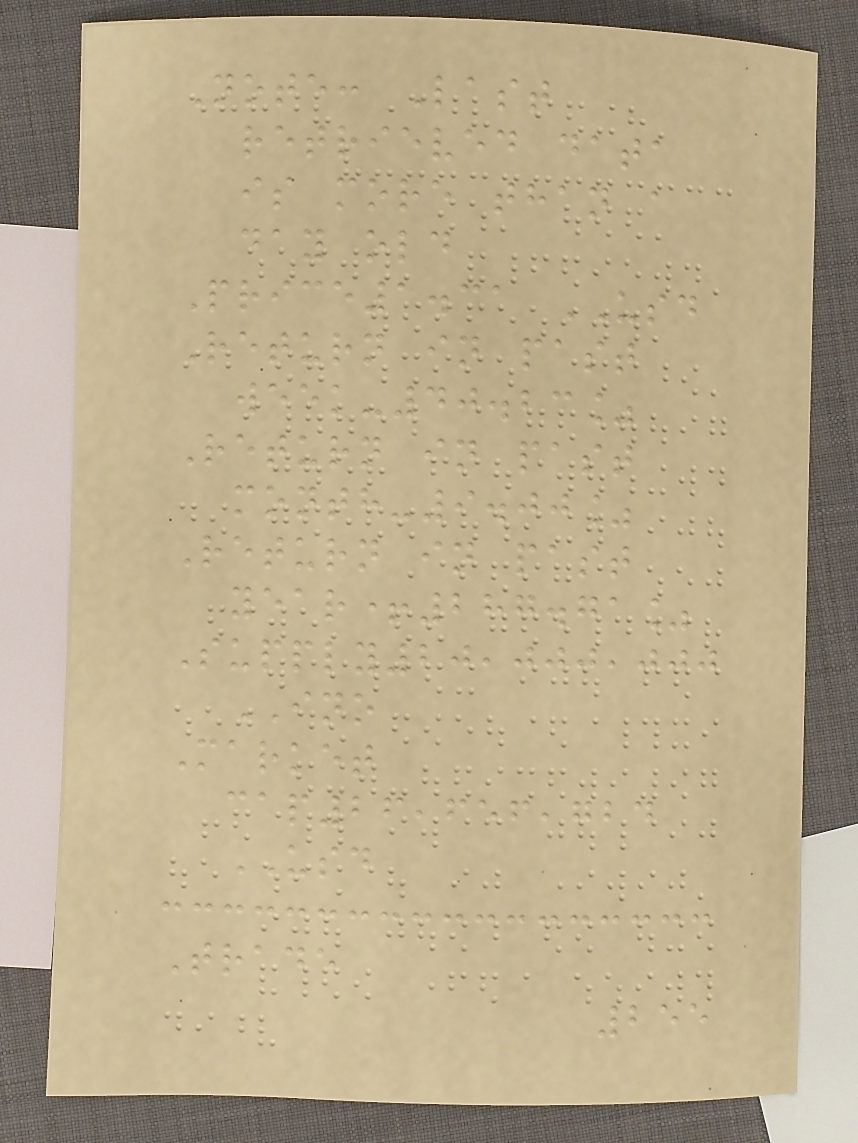Note: Last
retrieved data
is more than a
day old
Price1.31 USD
Return in past
week-40.23%
Return in past
month-9.00%
Return in past
year+287.71%
Supply20,000,000
INO
Market
cap26,656,724
USD
Trade
255
